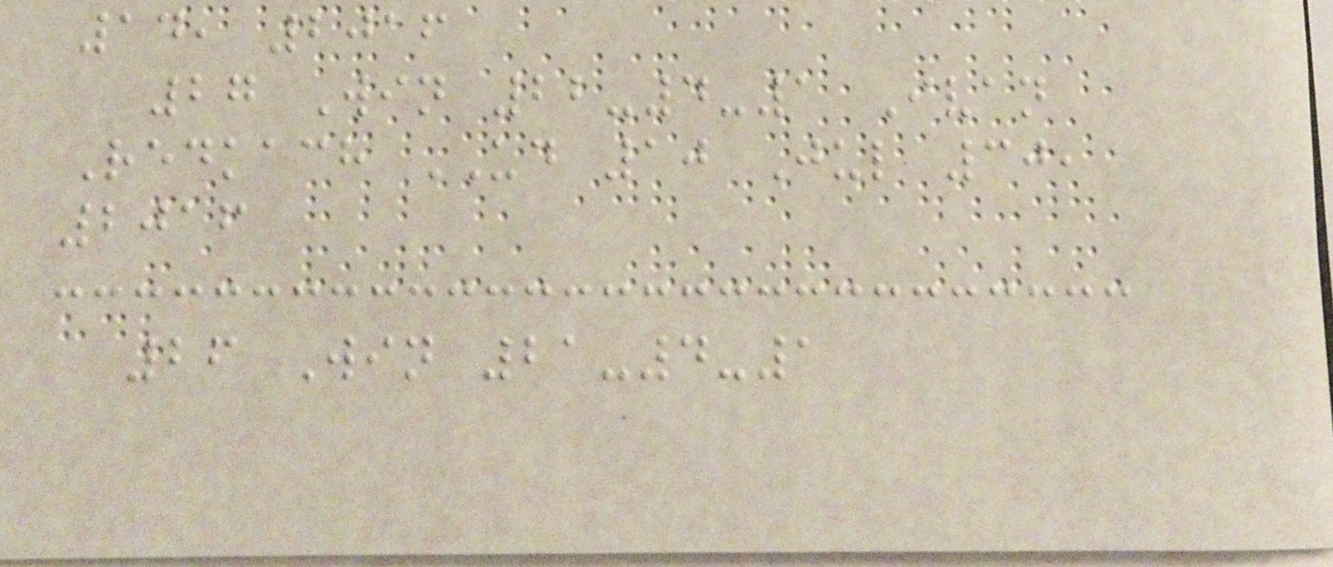14, 2016
27 Win 22-4-1 Ivan
Redkach UD 10 Jul 30,
2016
26 Win 21-4-1
